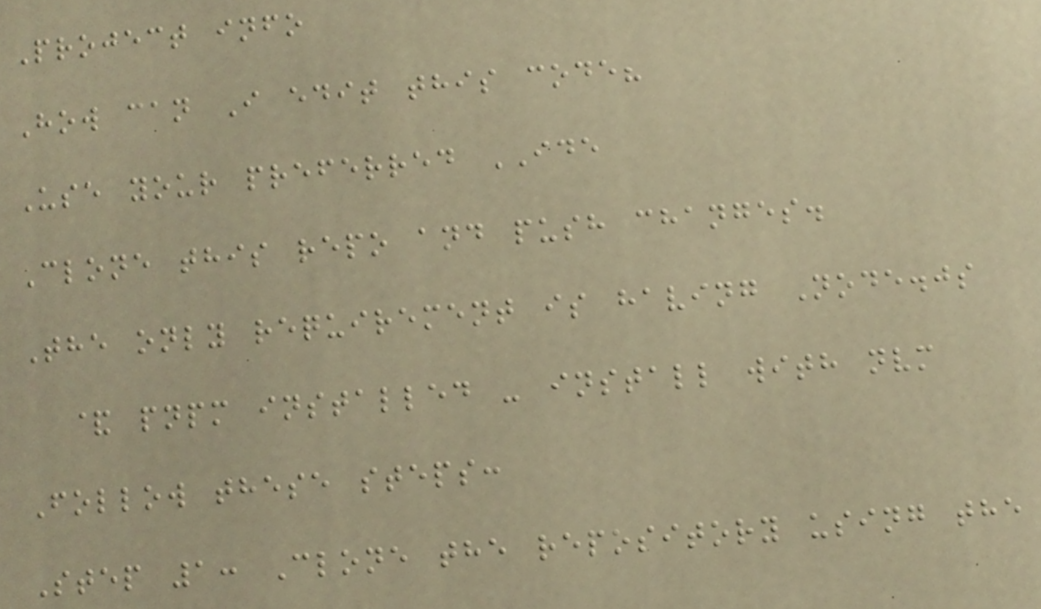Project info
How can I edit this code?
Use your preferred IDE
Clone this repo and push changes.
The only requirement is having Node.js
& pnpm installed - install with nvm
Follow these steps:
Step 1: Clone the repository using the
